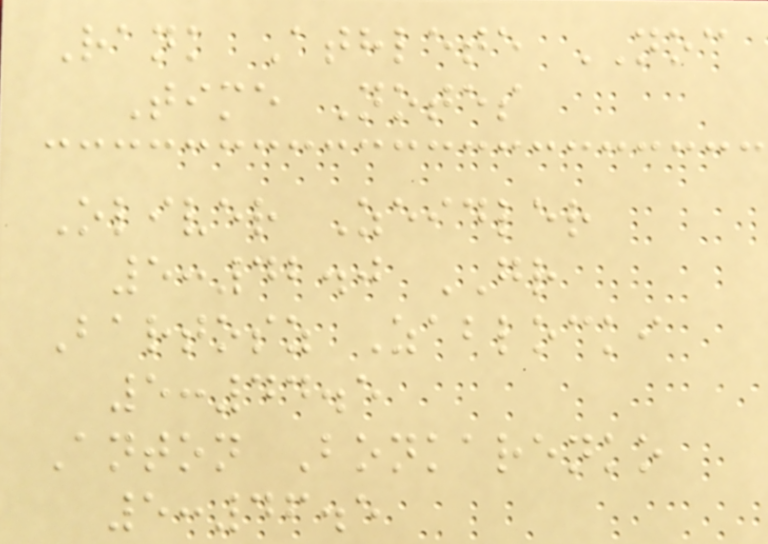Rank Athlete NOC
Time Notes
Oliver Zeidler
5:42.0 GR
Bartosz Zablocki
5:44.5
Anton Bonkarenko
5:46.5
